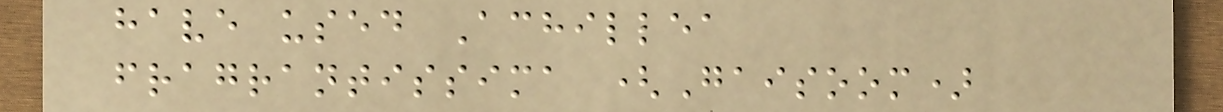have used Achillea
fragrantissima (Gaisoom)
